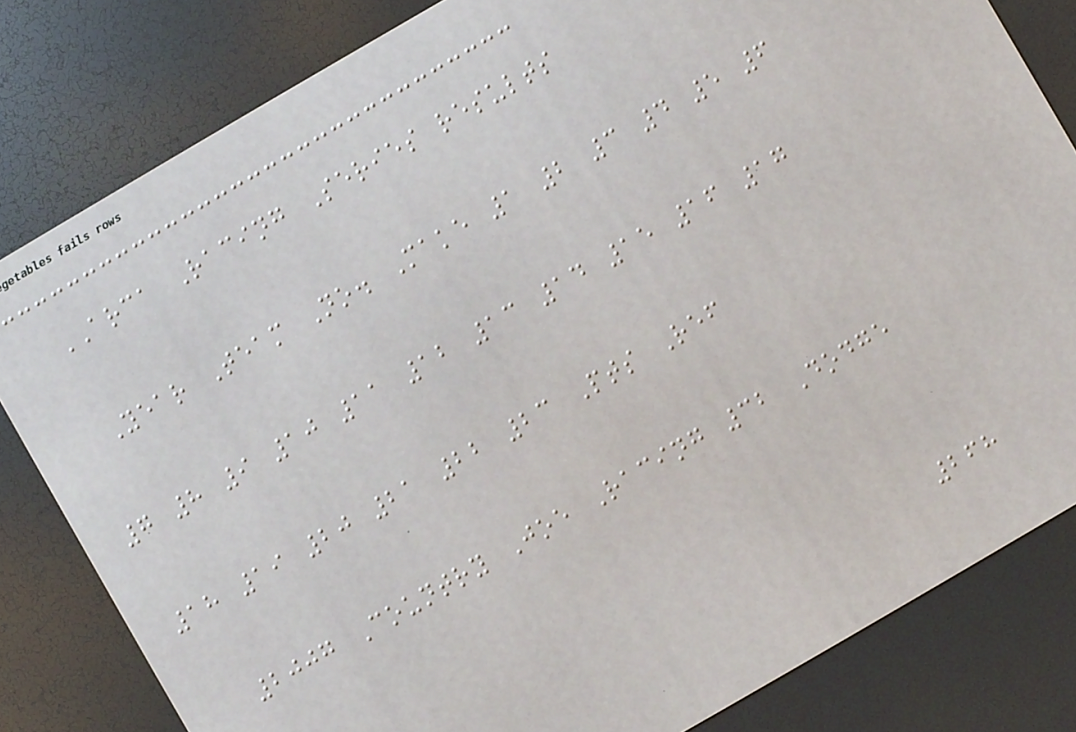ARCA Racing Series results
Year Team No. Make 1 2 3 4 5 6
7 8 9 10 11 12 13 14 15 16 17
18 19 20 21 22 23 Pts Ref
2007 Country Joe Racing 32 Dodge
268
